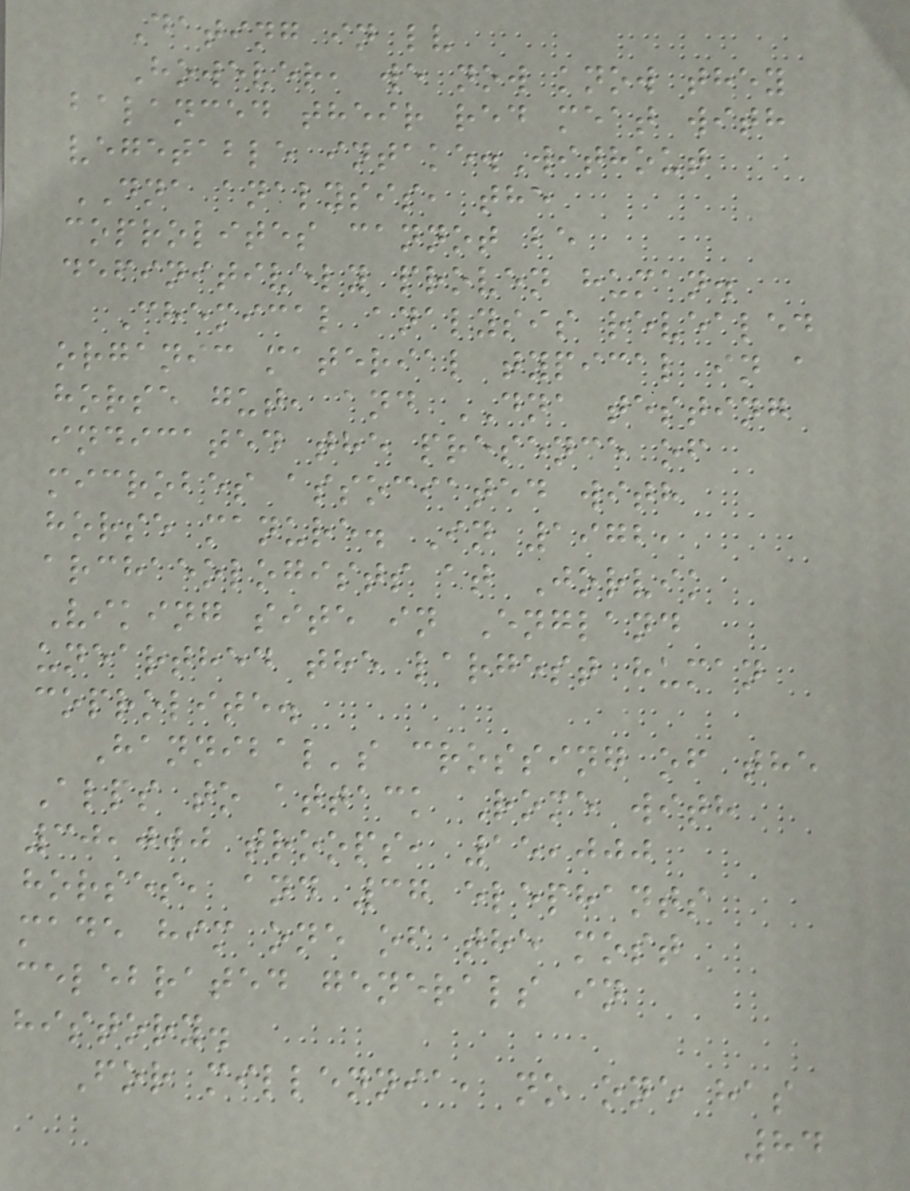Dating in lv
However, we now know they
balanced their red meat with
vegetable intake.Without
DNA analysis, the
coprolites cannot be
definitively proven human.
Chemical analysis revealed
organic material typical in a
horse gut, and DNA testing
indicated the presence of
microbes associated with
horse manure. In 1972,
archaeologists at Jorvik
Viking site in England
unearthed the largest human
coprolite.
Hannibal's crossing of the
Alps to attack Rome with
30,000 troops, 15,000
horses, and 37 elephants
made him one of the most
celebrated generals in
history.
For millennia, no one has
84
